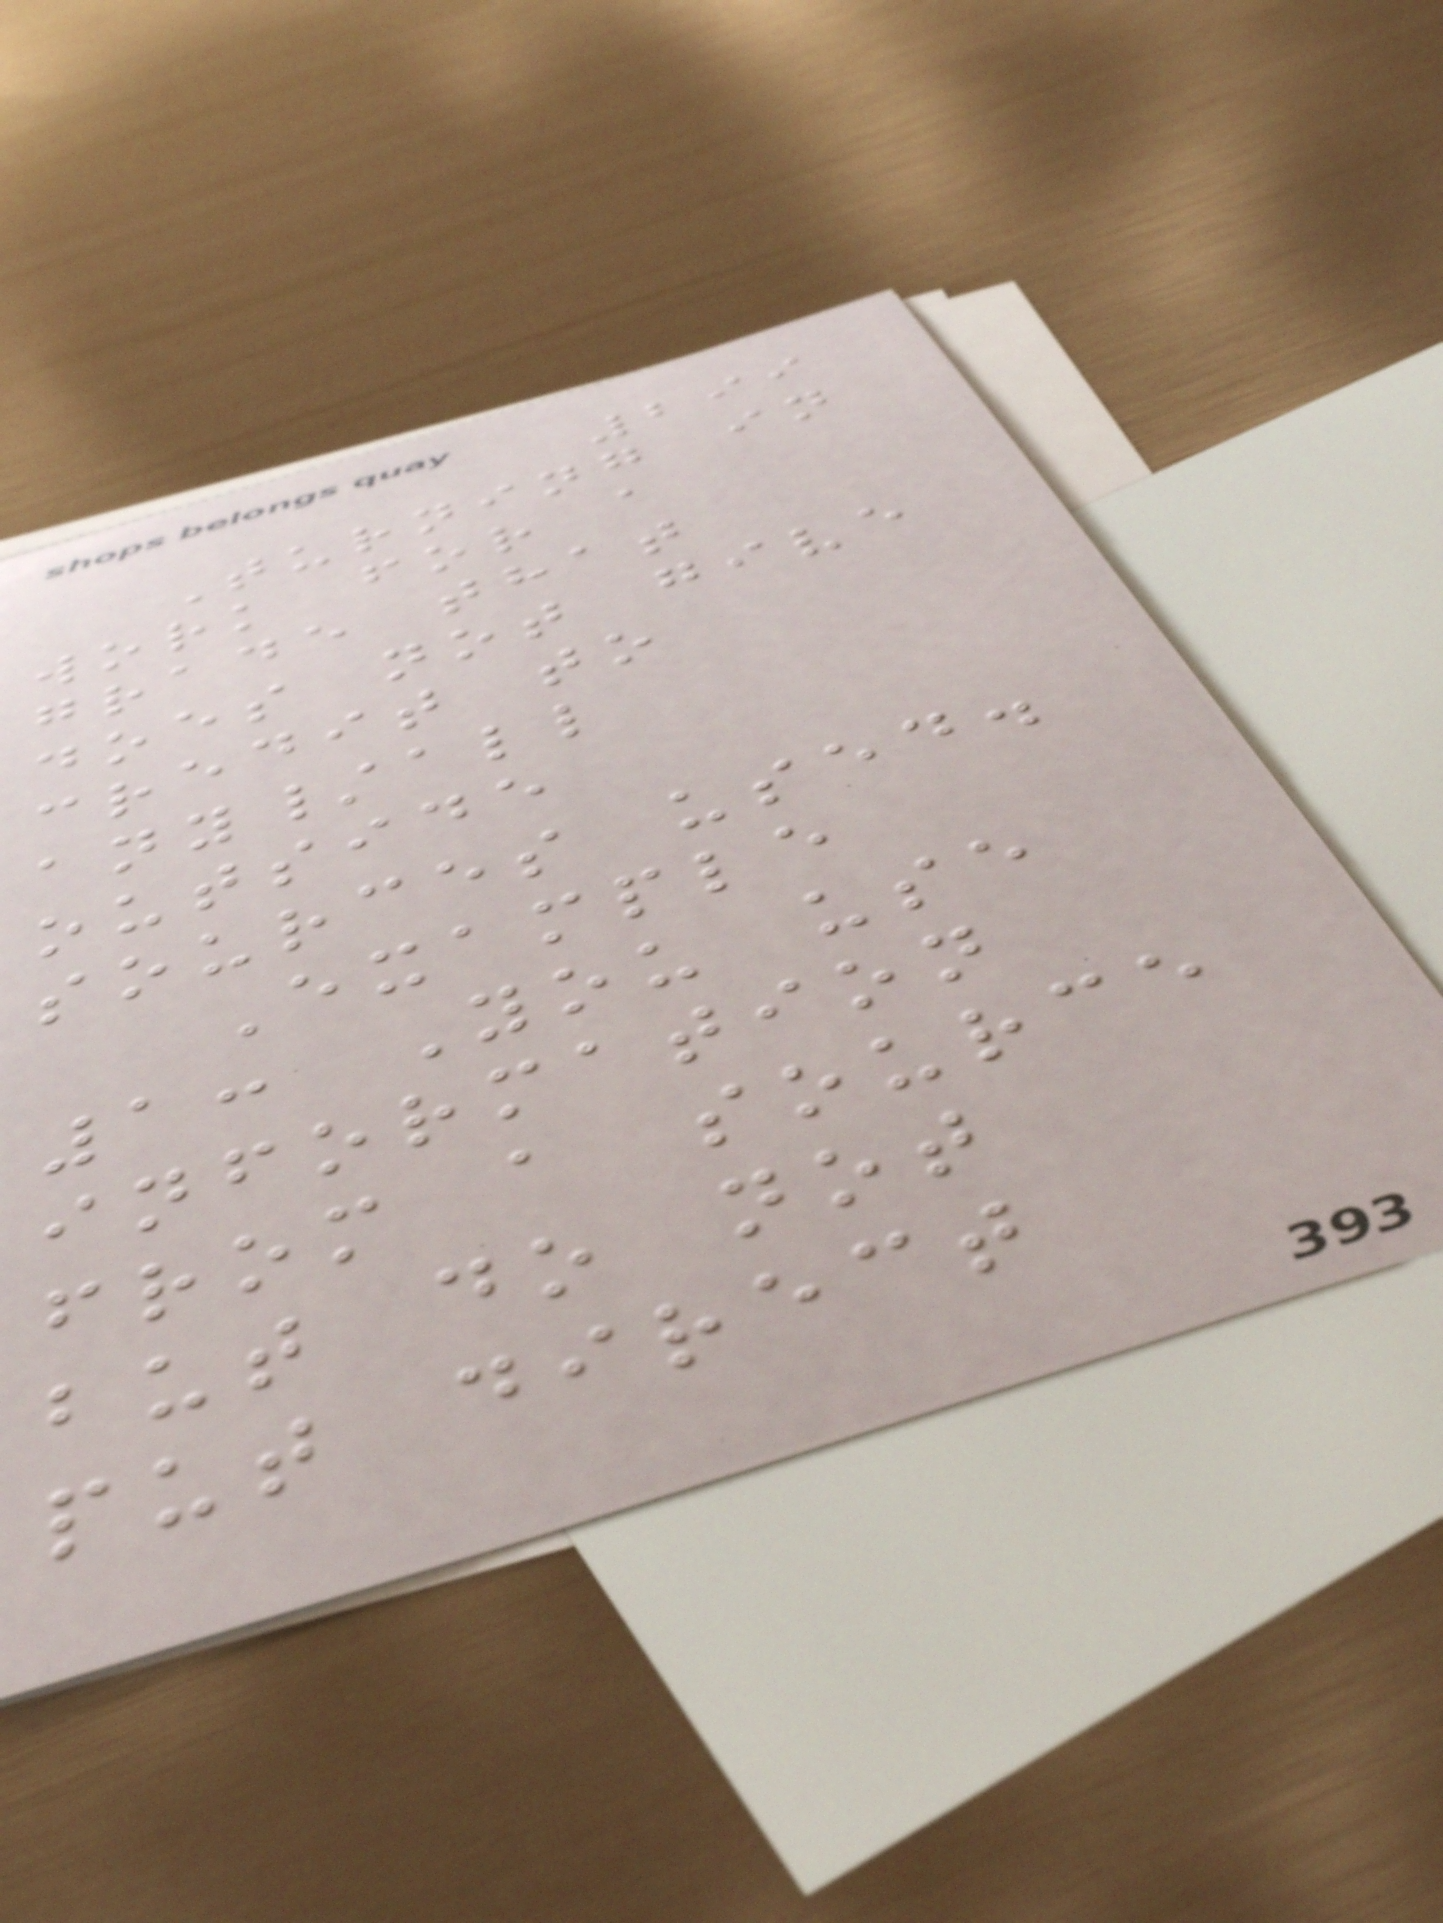299
Turning in
work for a
grade that
does not give
credit to
any/all
outside
sources used.
Example
1: You use
information
from a source
but do not
put direct
